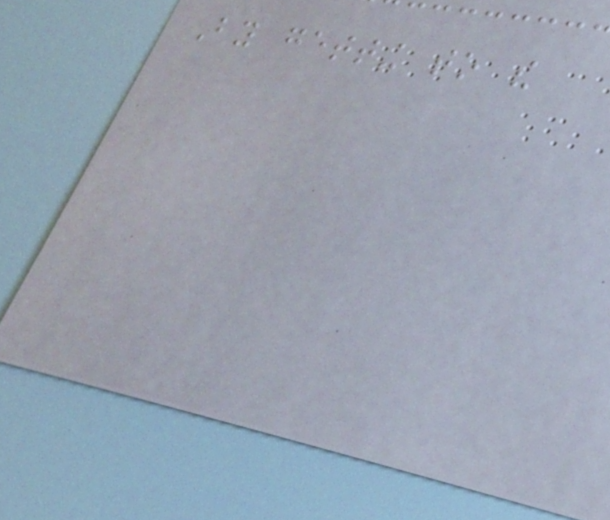By getting to the
